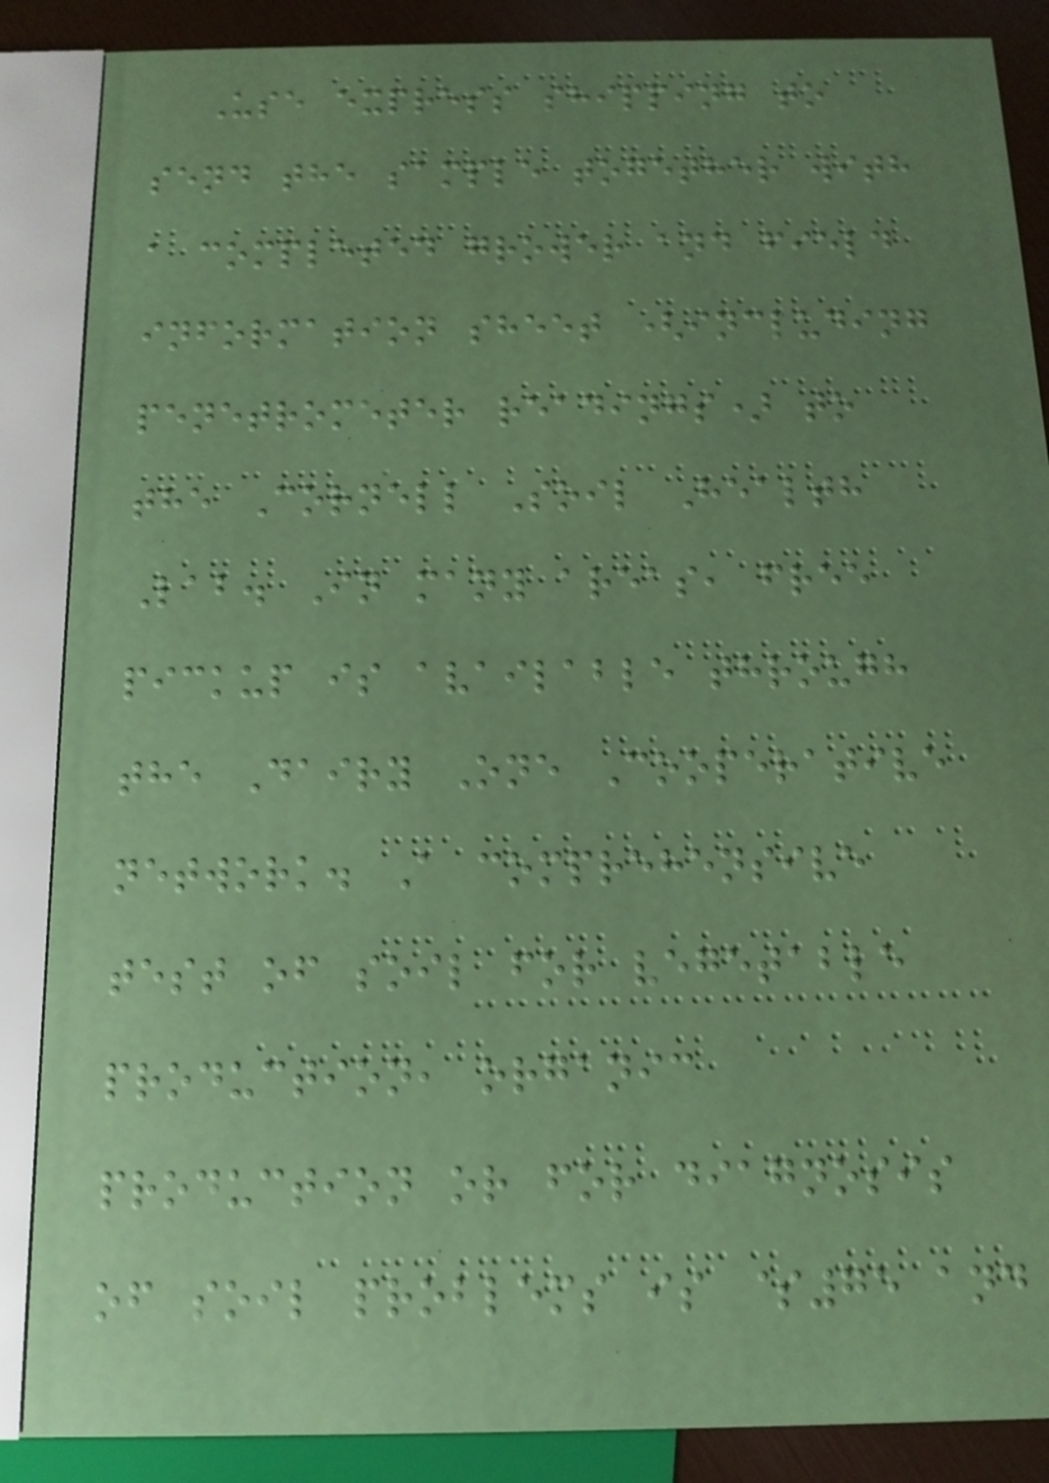Use express shipping to
send the sample together with
a completed grower and field
information sheet (including
penetrometer readings) to
the Cornell Soil Health
Lab. In many areas, free
pickup is available through
the Dairy One Cooperative
network. A comprehensive
test of soil for vegetable
production, organic
production or for diagnosis
of soil problems is $75 and
